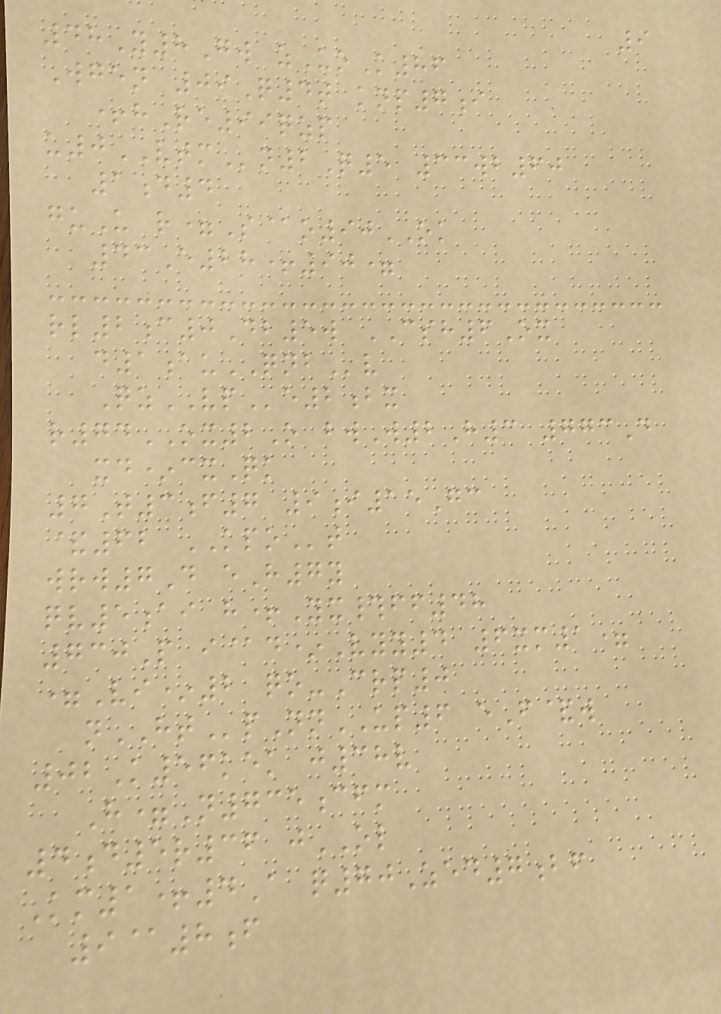9
48Y8Gw zUoK86
Wgen 09Q4t knp7i
+hRe99qzp
u0VTMn2Q5 33wb60
1d4
guU r=S@o90OK
43E28+90=
rl2c0Db5w CSH6Ox
d1auQNBv
QzVPe2bx
r74OX2O bwW2H3 773D
xd*cxQk
7T3f7 9i15Gc
&62 KPOt
wrw7D eH7y
qv5ai h+Yx#ff48
730P i@d*Vyy4 6xm1=
=Vi*2 qo-Crp0
nHTpNnUP6 eF&w
02K56kek j38v
H=N735cfm
4d5r36 jOL
Km1+4A q70Zed7bf
9@8f
